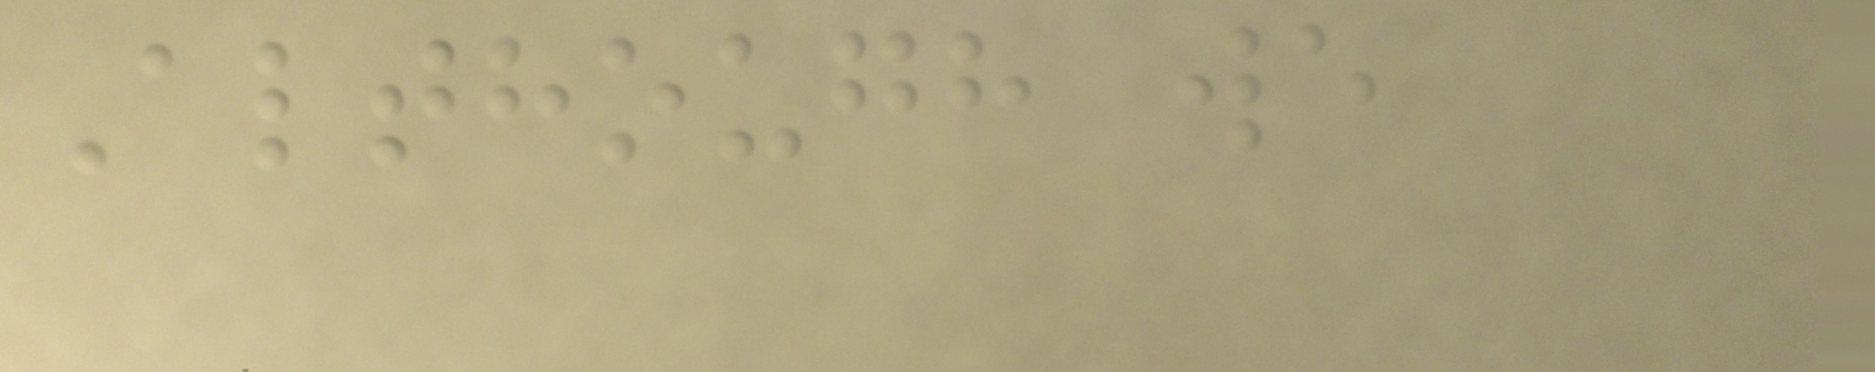Although we
